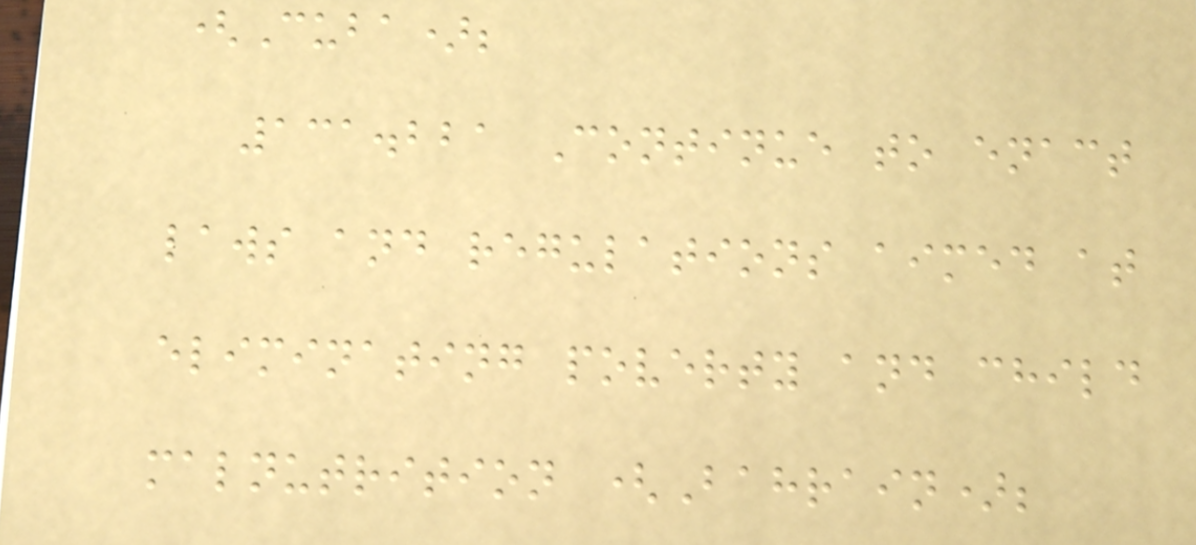(Cuba);
131.221 Continue to enact
laws and regulations aimed at
eliminating poverty and child
malnutrition (Bahrain);
